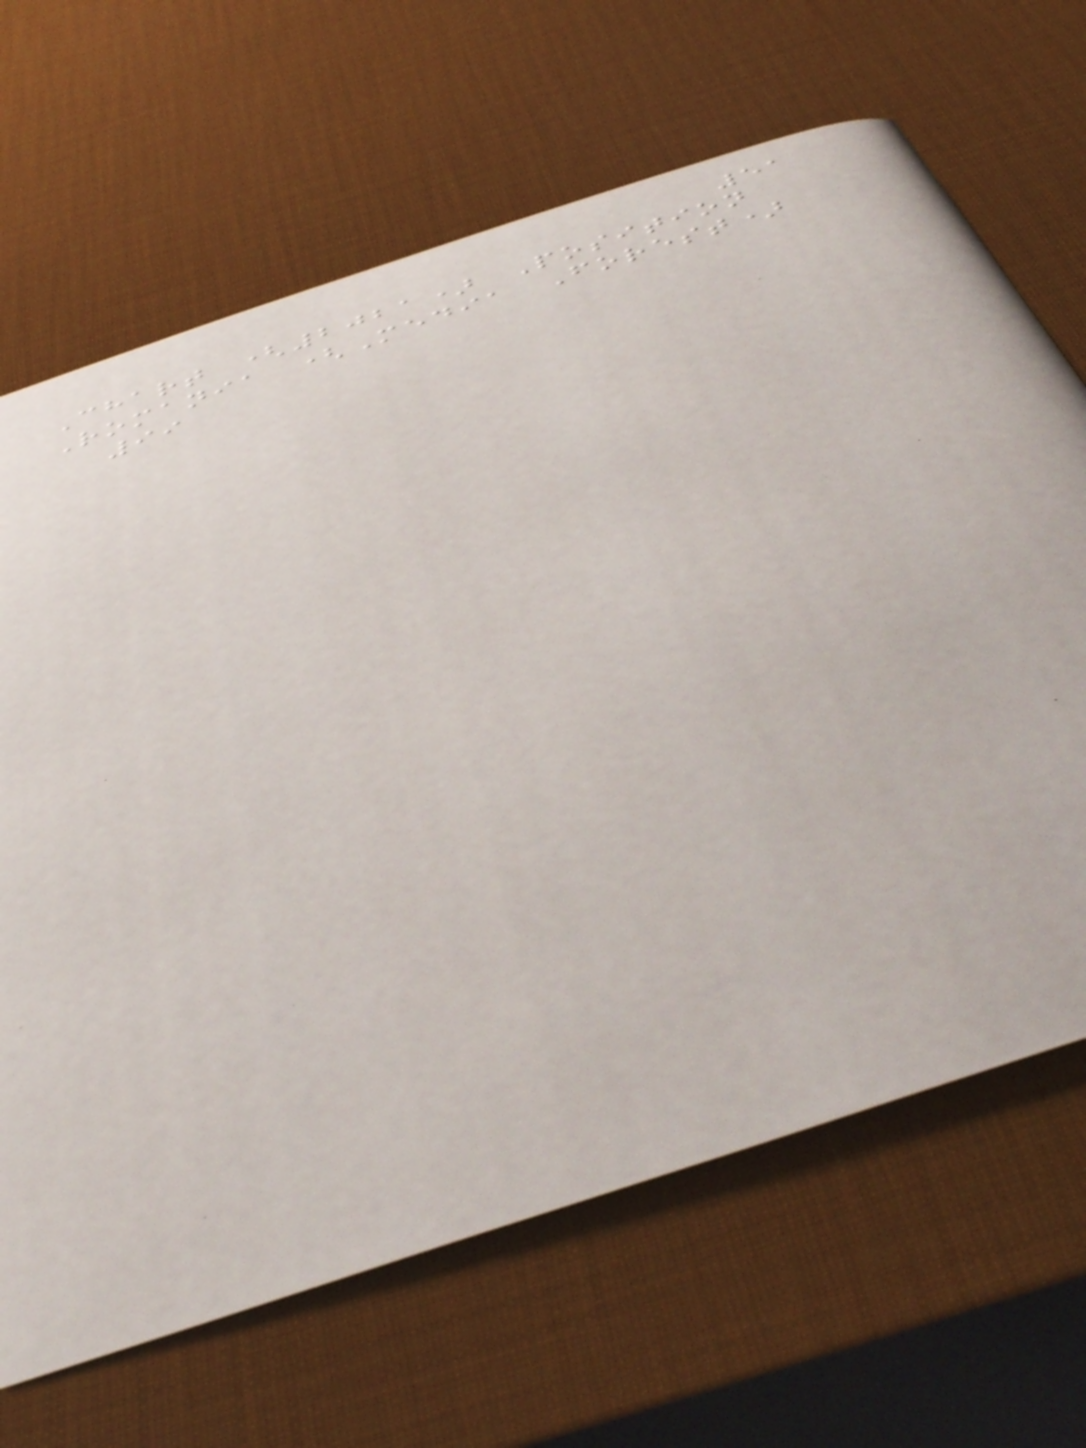51
Chart (2021) Position
Romania (Media Forest)
99
